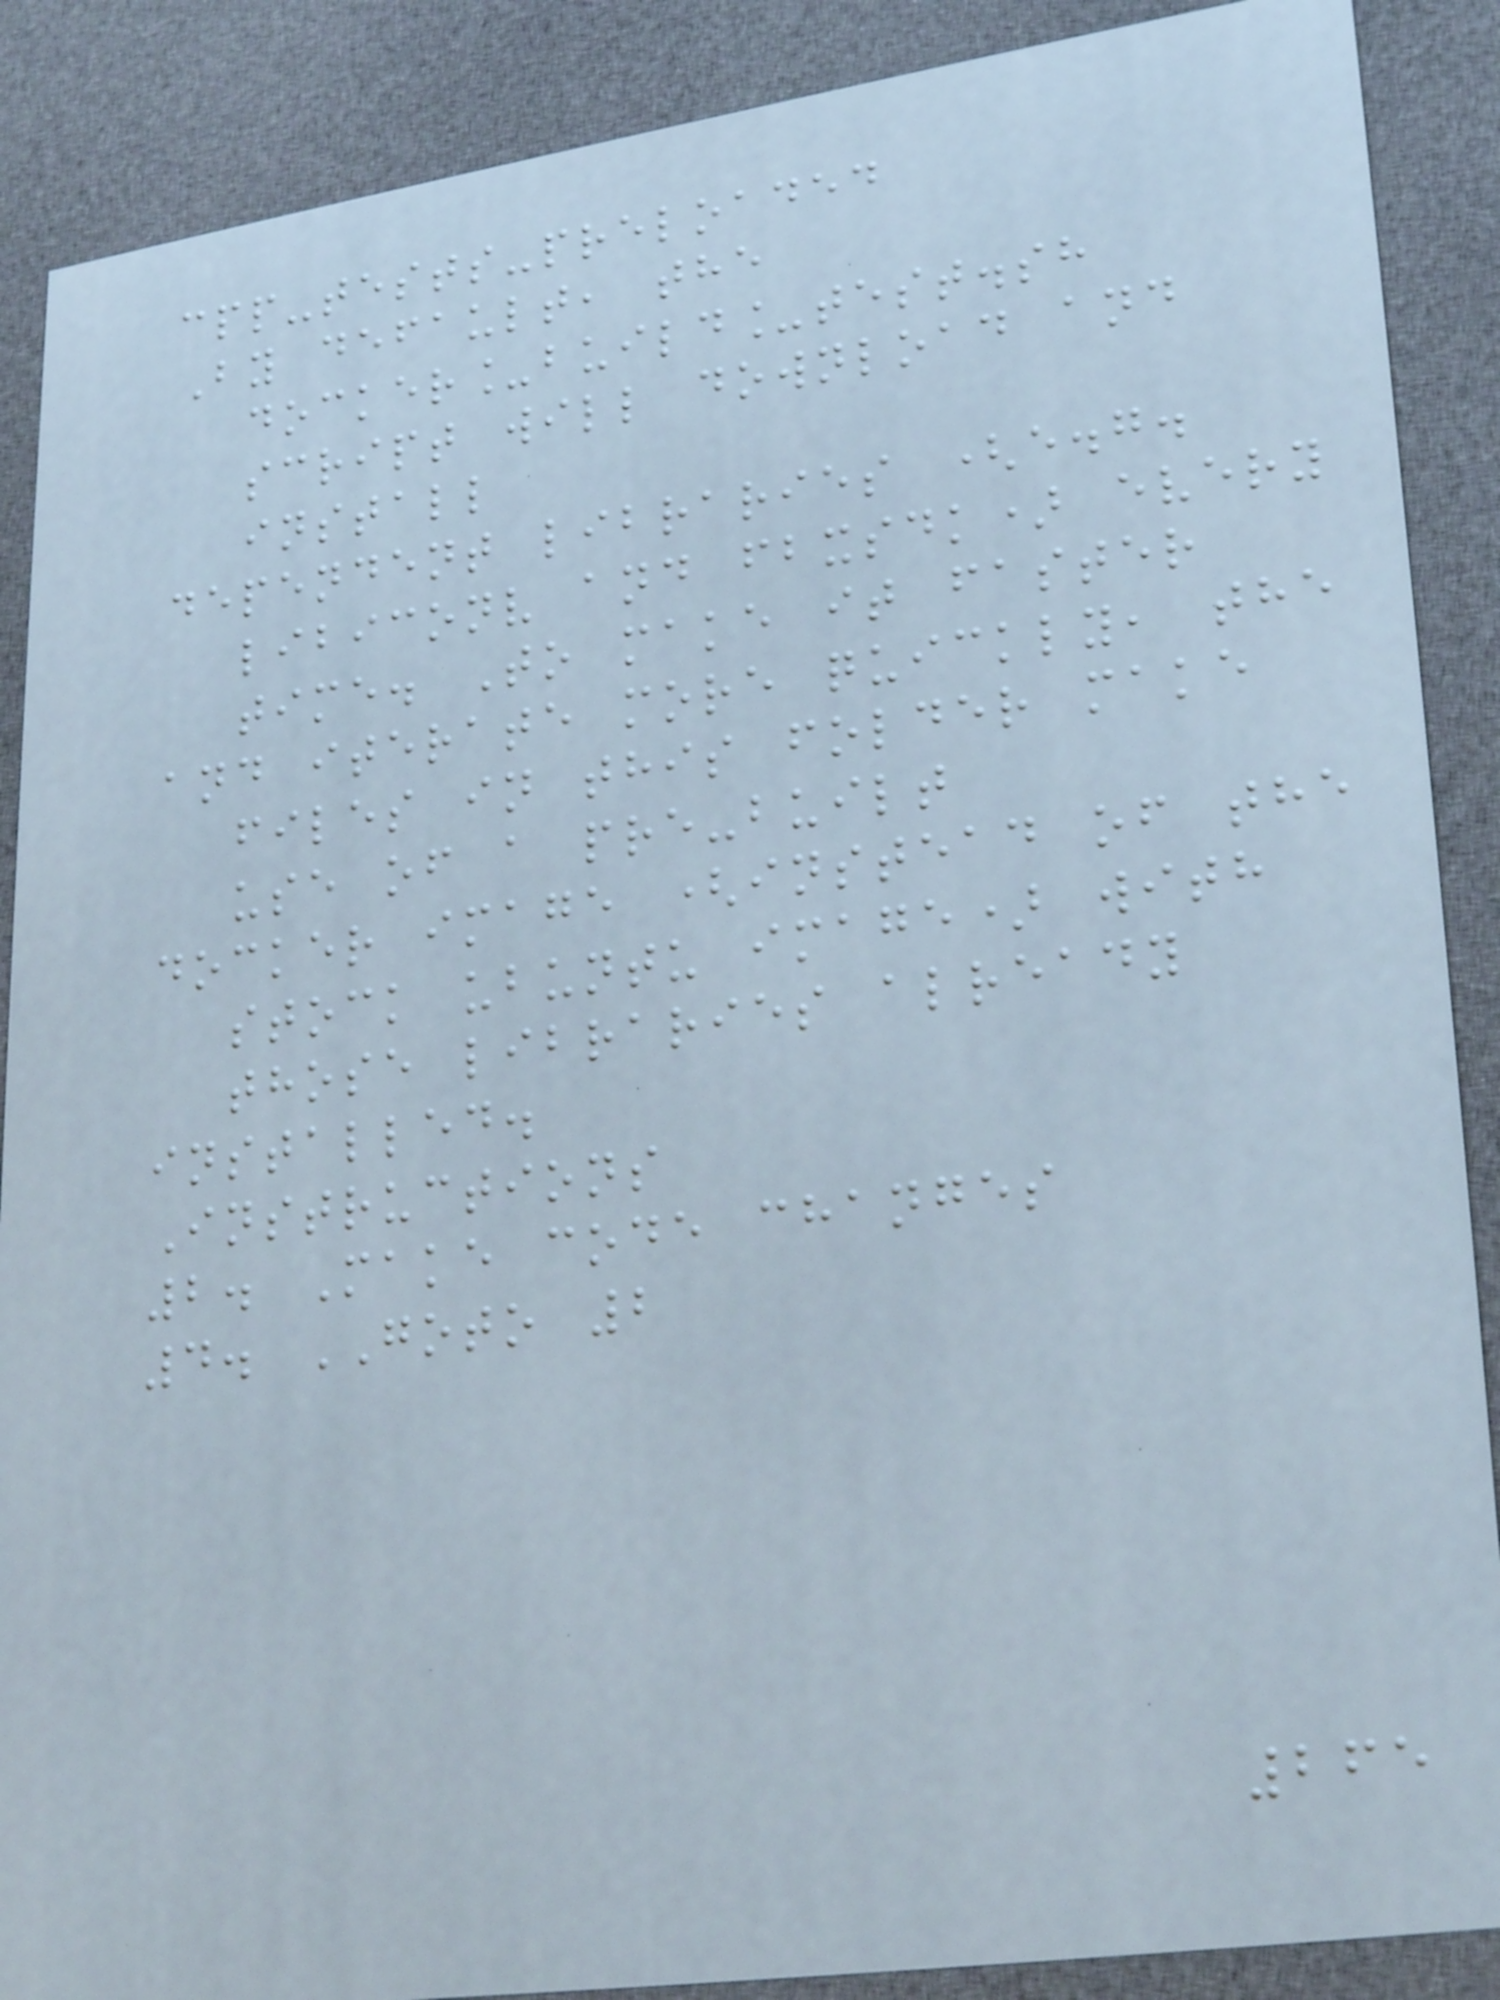cpp-tests-preloaded
By default, the
docker_build_test.sh
script will download and
install
dependent libraries (e.g.
libiconv and fbxsdk) every
time. To make it faster
and iterate more quickly, the
files in this folder make
use of a pre-built
docker image (instead of the
stock ubuntu image) with
those libraries already
installed.
Instructions
2. Make code changes
4. GOTO 2
265
